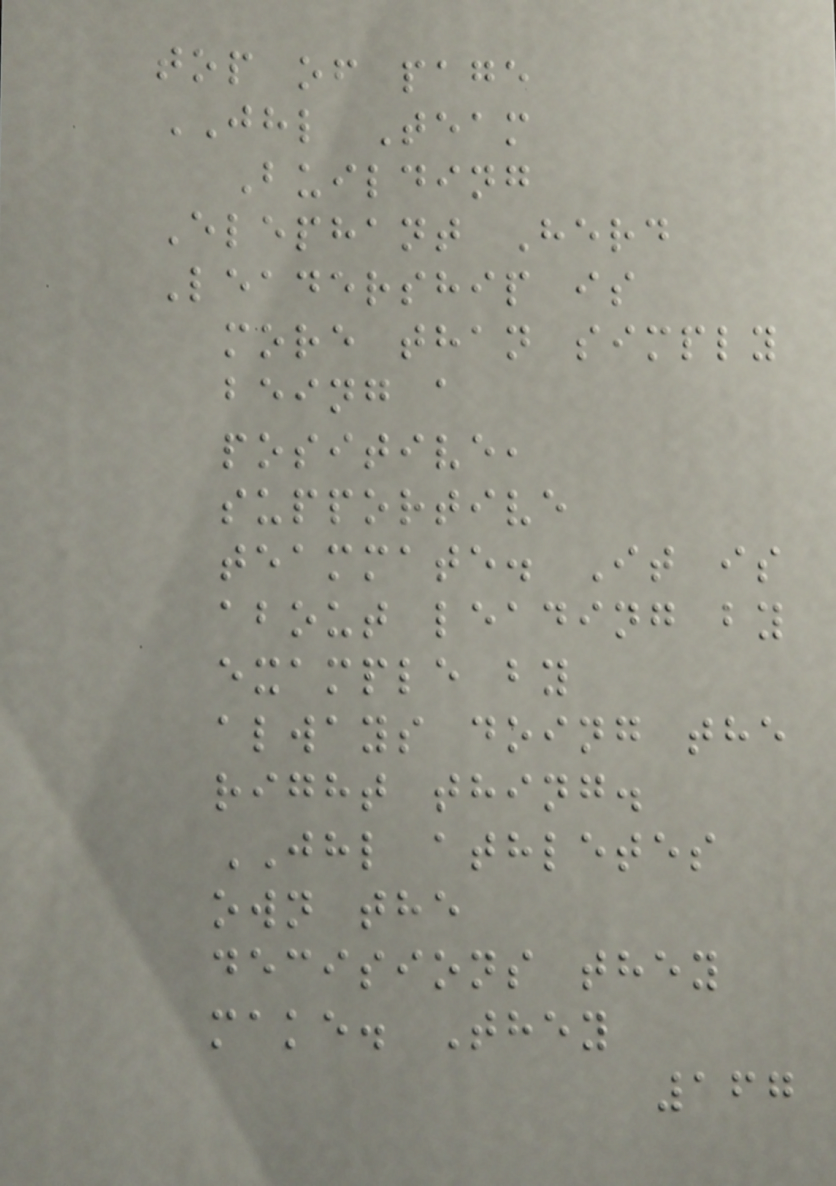top of page
JHL Team
Building
Elephant Herd
Leadership is
more than simply
being a
positive,
supportive
teammate. It is
about leading by
example by
always doing the
right thing.
JHL athletes
own the
decisions they
make. They
167
